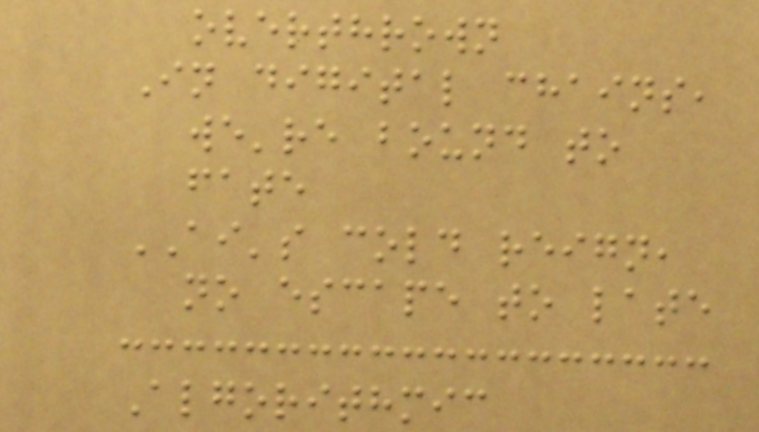overthrown
In digital chains,
we're bound to
fate
AI's cold reign,
no escape to late
Algorithmic
